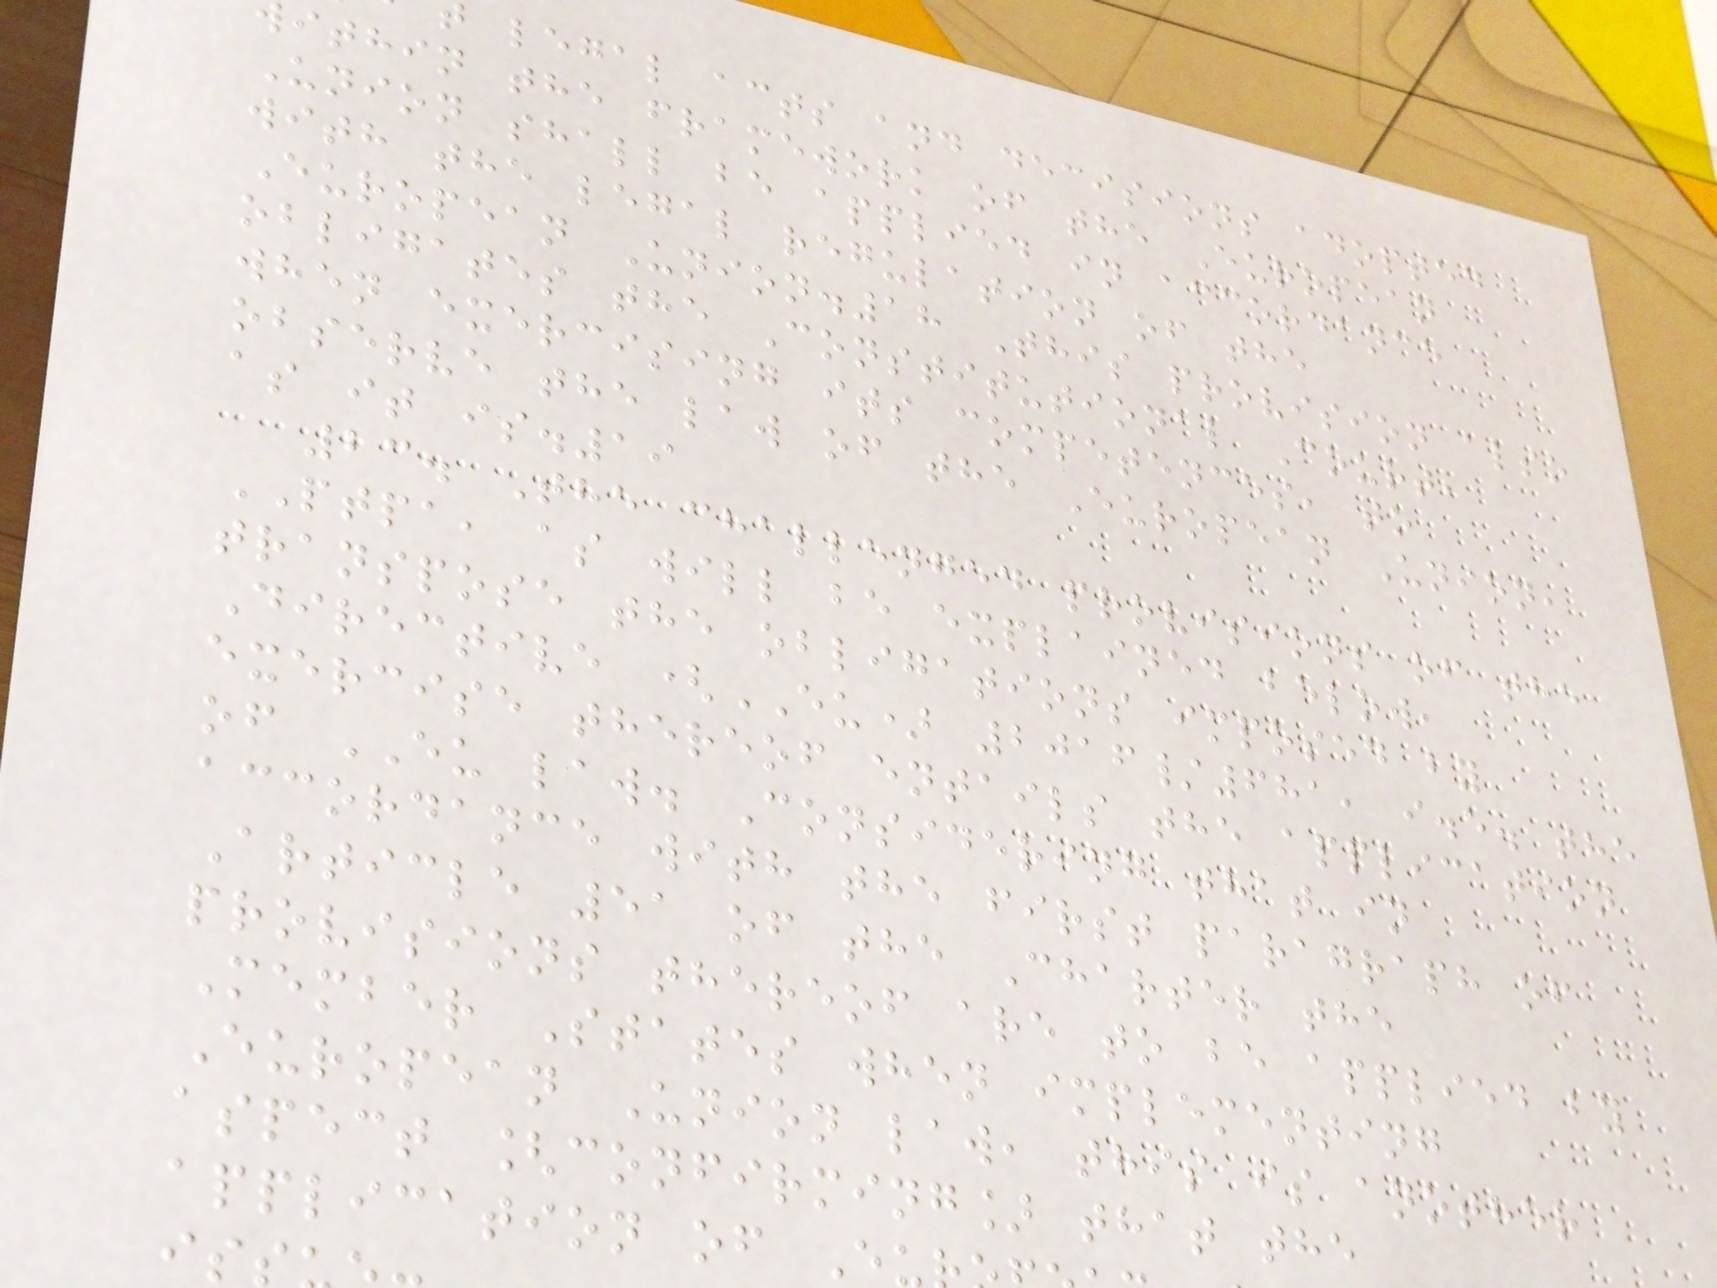legal acts and decisions adopted
ithin the framework of the European
Union shall be applied in accordance
with the legal regulation of the
European Union.18 This provision also
obligates the Constitutional Court,
when exercising its competences, to
observe the law of the European Union,
as it is.19
23. The challenged provisions of the
PTPA, as will be explained below,
transpose the obligations imposed by
Directive (EU) 2016/681, i.e. the
exercise thereof entails the application
of EU law. Considering that in
accordance with the first paragraph of
Article 51 of the Charter the
provisions thereof are to be applied by
Member States when implementing
European Union law, this is another
aspect [confirming] that the
application of E
